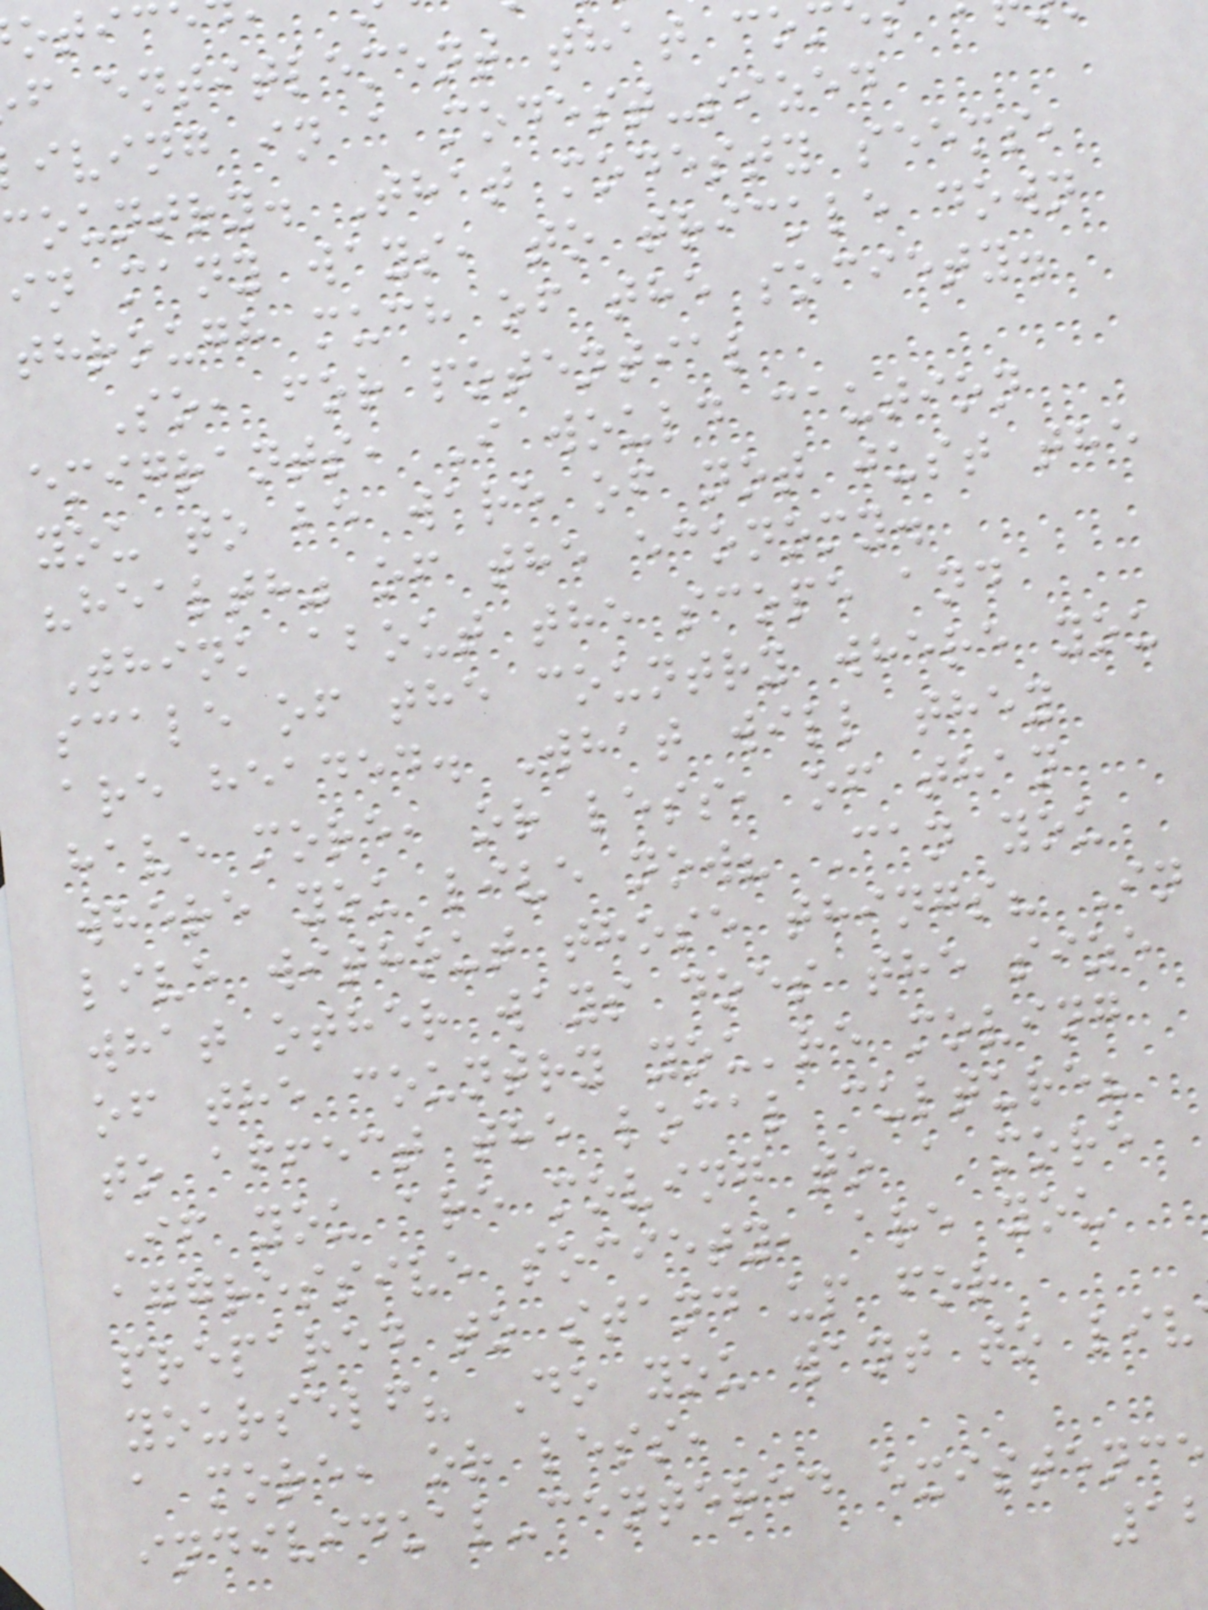f entitlement that com
iving in a modest-sized
country. That modesty seems,
in many ways, to trickle down
through much of the society.
So, for potential
emigrants, I would caution
you to be ware of not just the
"health" of the economy.
Think about the scope and
scale of the country where you
are headed. What will they
have more, or less, of than
where you live now? Can you
live without those things? In
what other ways does the size
of the country you're moving
to affect the local culture?
If you are moving to a more
aggressive society, are you
prepared to stand up for
yourself? Do you want to liv
a more, or less,
individual-centered existence
